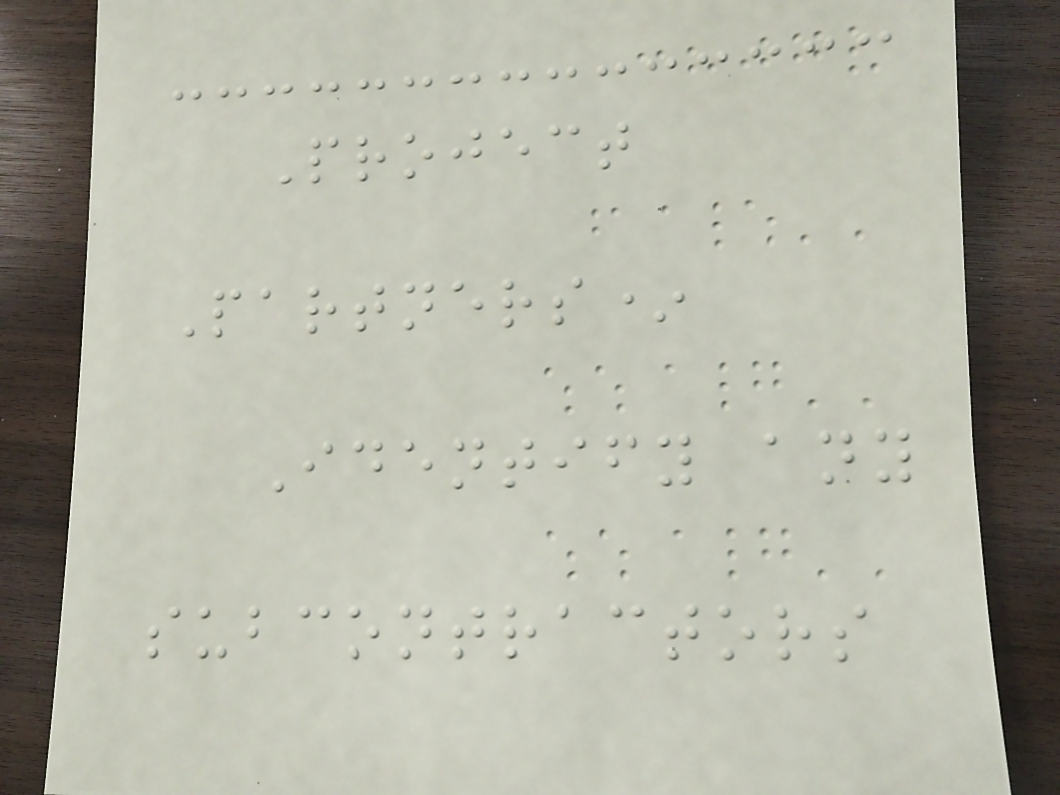Project
Partners*
Identify any
subcontractors
